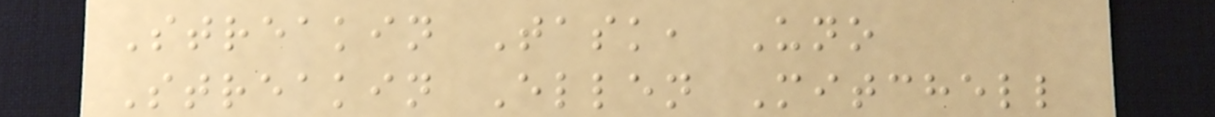Streakin Task, Uno
Streakin Ellen Mitchell
